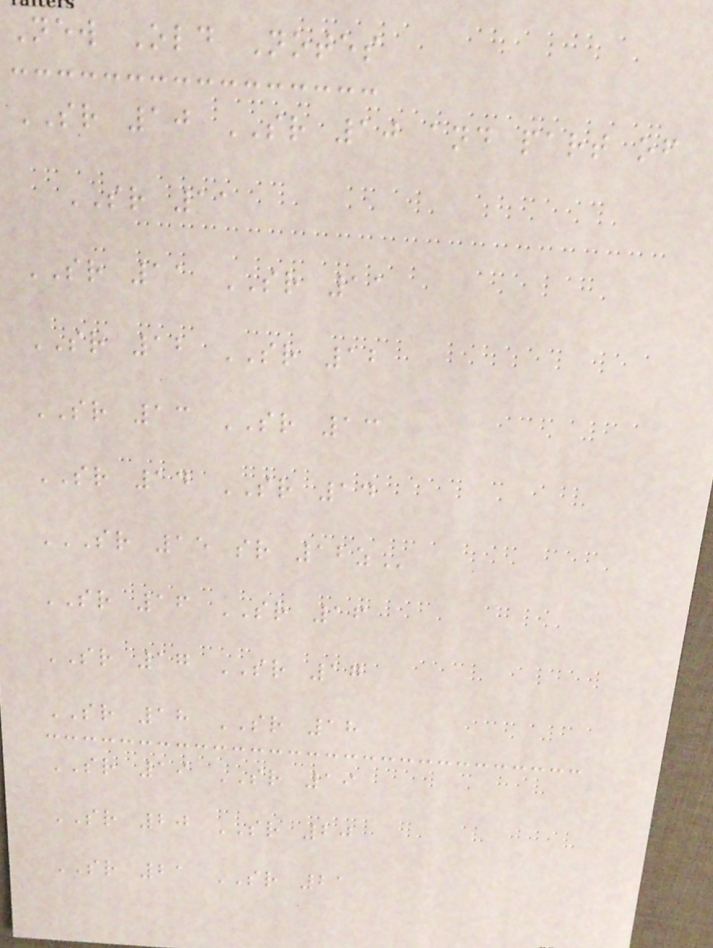New Old Notes
SR 10 SR 10 and part of
SR 11
SR 11 SR 11
SR 12 SR 12
SR 13 SR 13
SR 14 SR 14
SR 15 SR 12Z
SR 16 SR 16
SR 17 SR 17
SR 18 SR 18
SR 19 SR 19
SR 20 SR 20
SR 21 SR 21
